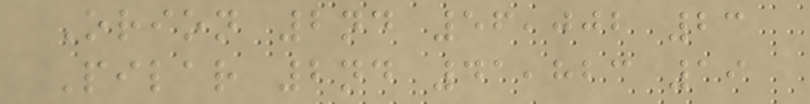Orion 2nd 56,002 23
Pilar 2nd 41,823 19
